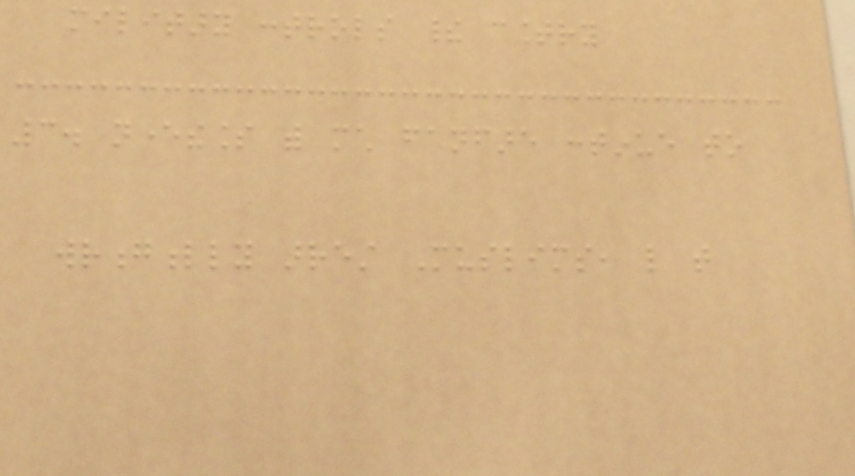military controls their country
3. nevertheless with much fanfare continue to
wrongfully arrest Muslims, like that
